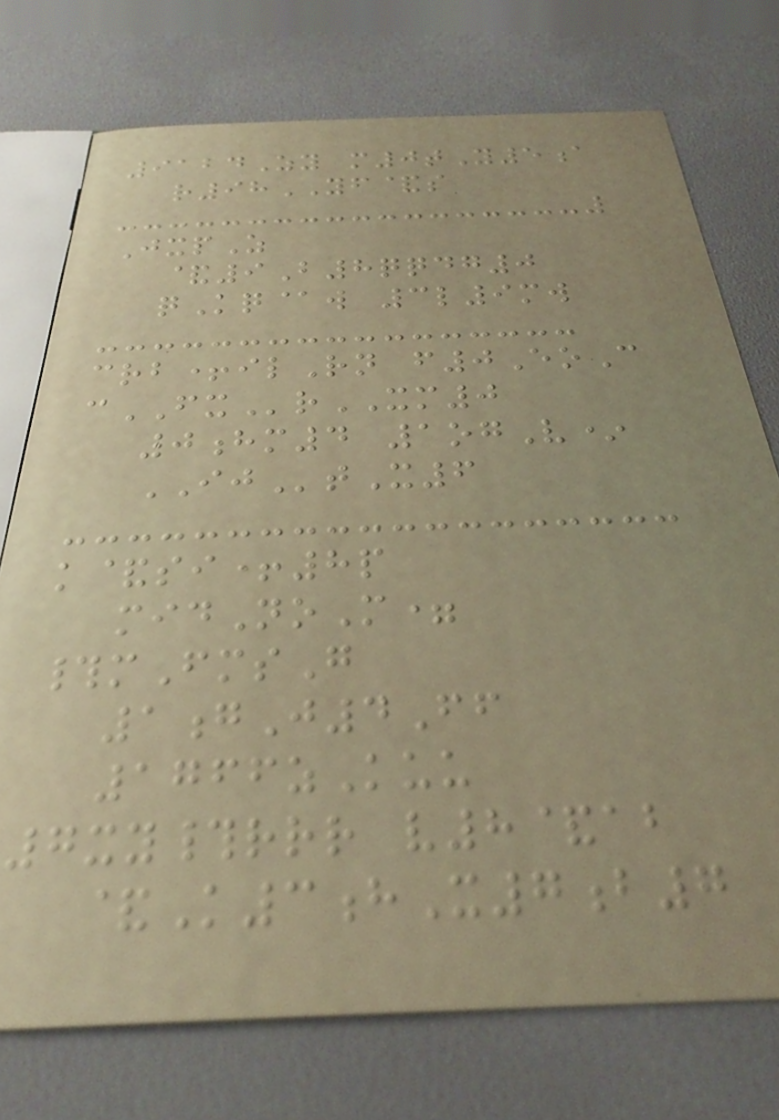9124Zy m0tY5a
r98YF&s
JxpZ
&9B8qqdg0
qKq@w 3l9mw
crb+ilRn f0EoC
cFXrXM0
0hm4 1ogV*
IJtX6
k&si+8p
midNoM=
#mFmsG
1gJ4Ff
1766zKuu
7xy#rrr v8&ab
&K3hX7b7
